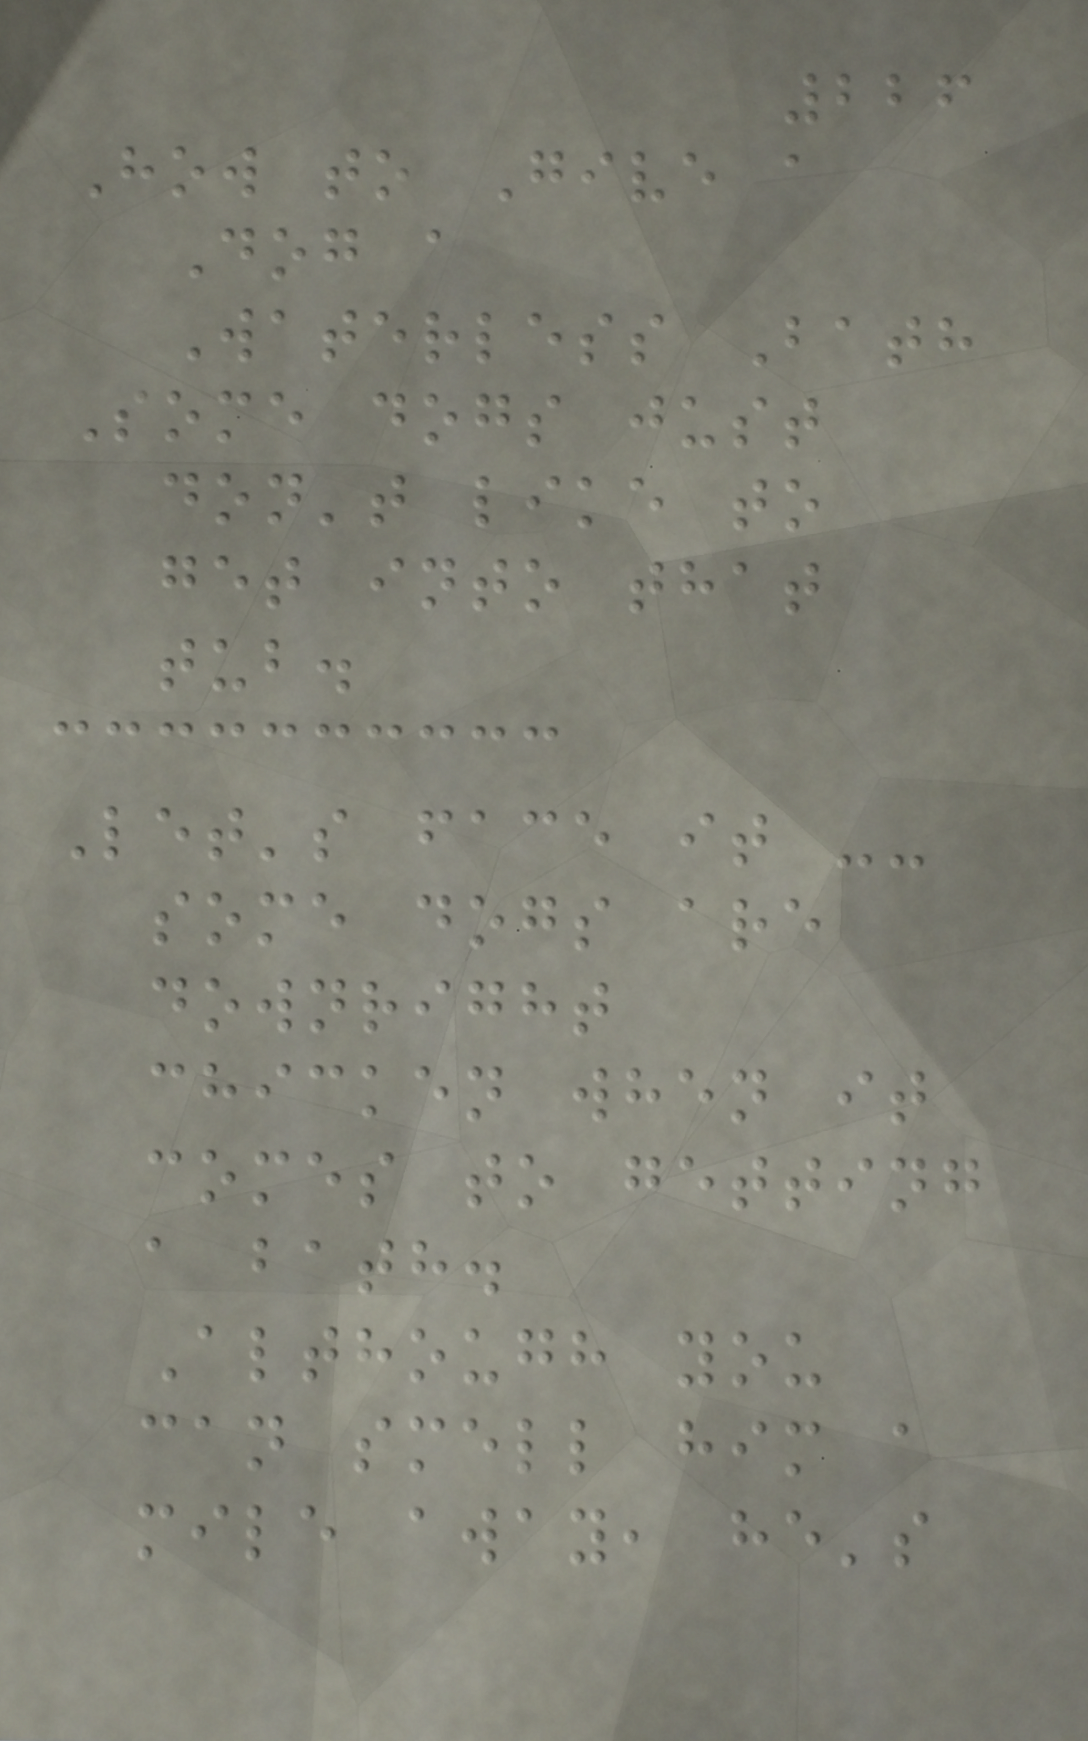226
How to Give a
Dog a
Waterless Bath
Some dogs just
don't like to
get into that
tub.
Let's face it --
some dogs are
downright
chicken when it
comes to getting
a bath.
Although you
can smell him a
mile away, he's
